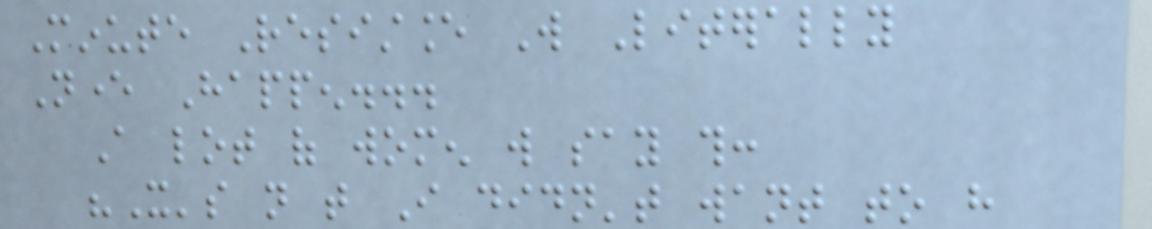Minute Resistance Will Literally
Never Happen...
A lot of women will say this:
"It's not that I didn't want to have
